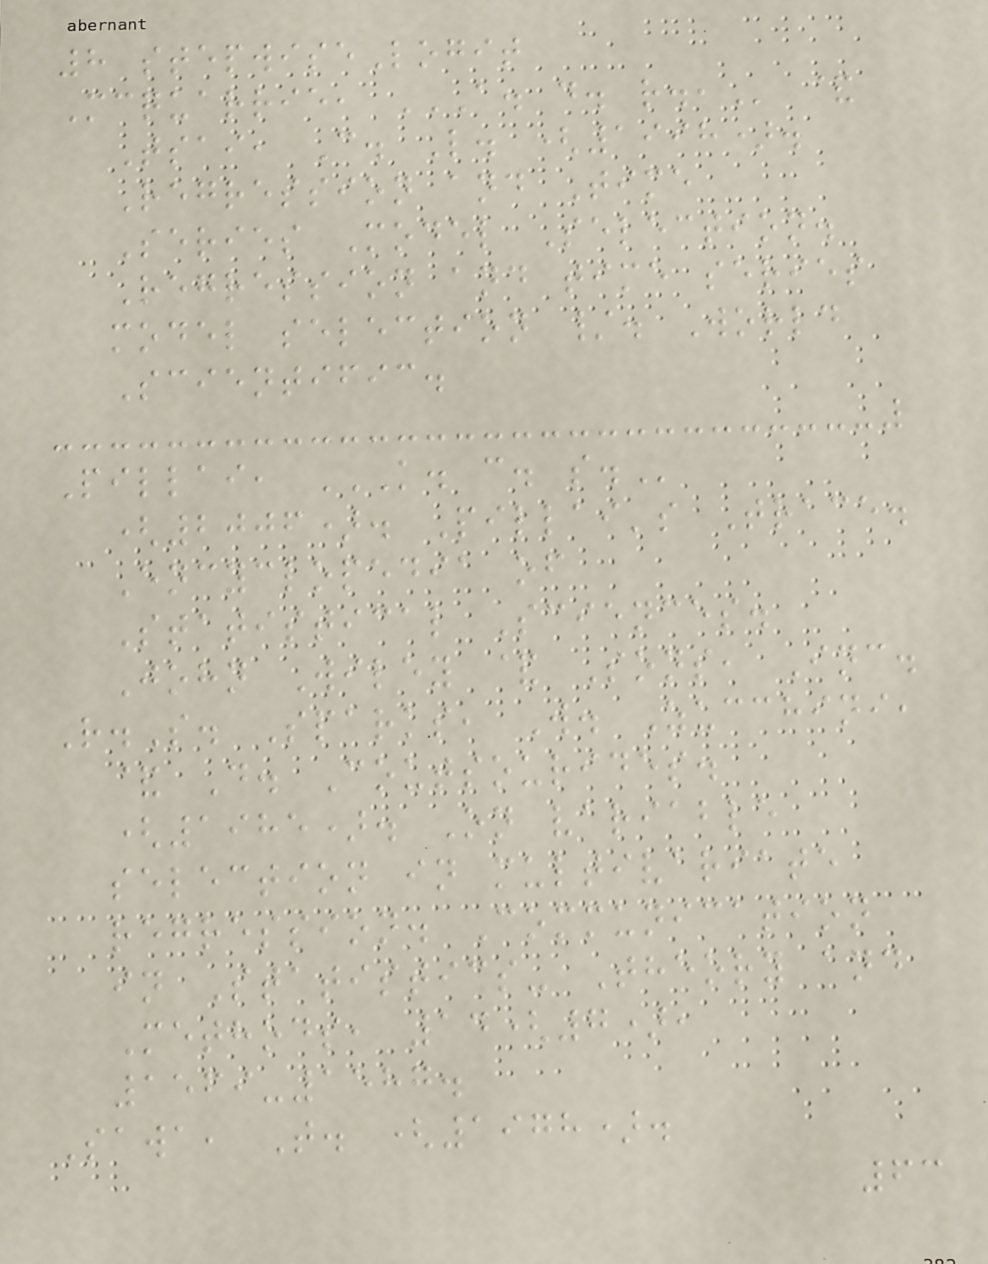8 stepwiseLogit
Mcquarrie, A. D. R., &
Tsai, C. L. (1998).
Regression and Time
Series Model Selection.
Regression and time series
model selection /. World
Scientific.
Pillai, K. C. S.
(2006). Pillai's Trace.
Encyclopedia of
Statistical Sciences.
John Wiley & Sons, Inc.
R.S. Sparks, W. Zucchini,
& D. Coutsourides.
(1985). On variable
selection in multivariate
regression. Communication
in Statistics- Theory and
Methods, 14(7),
1569-1587.
Sawa, T. (1978).
63
